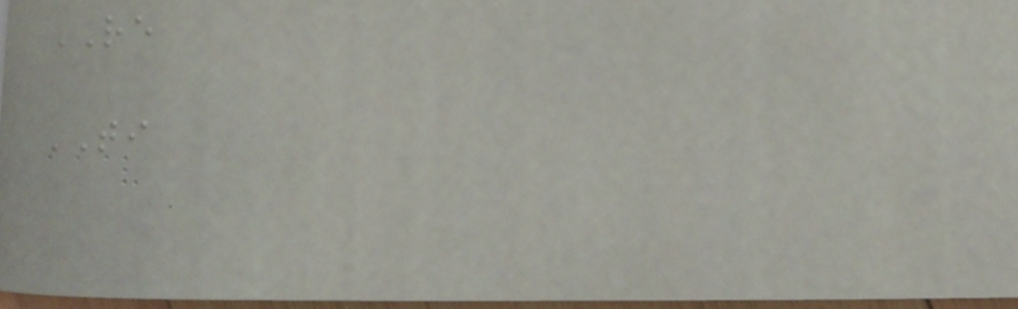RE
TI
